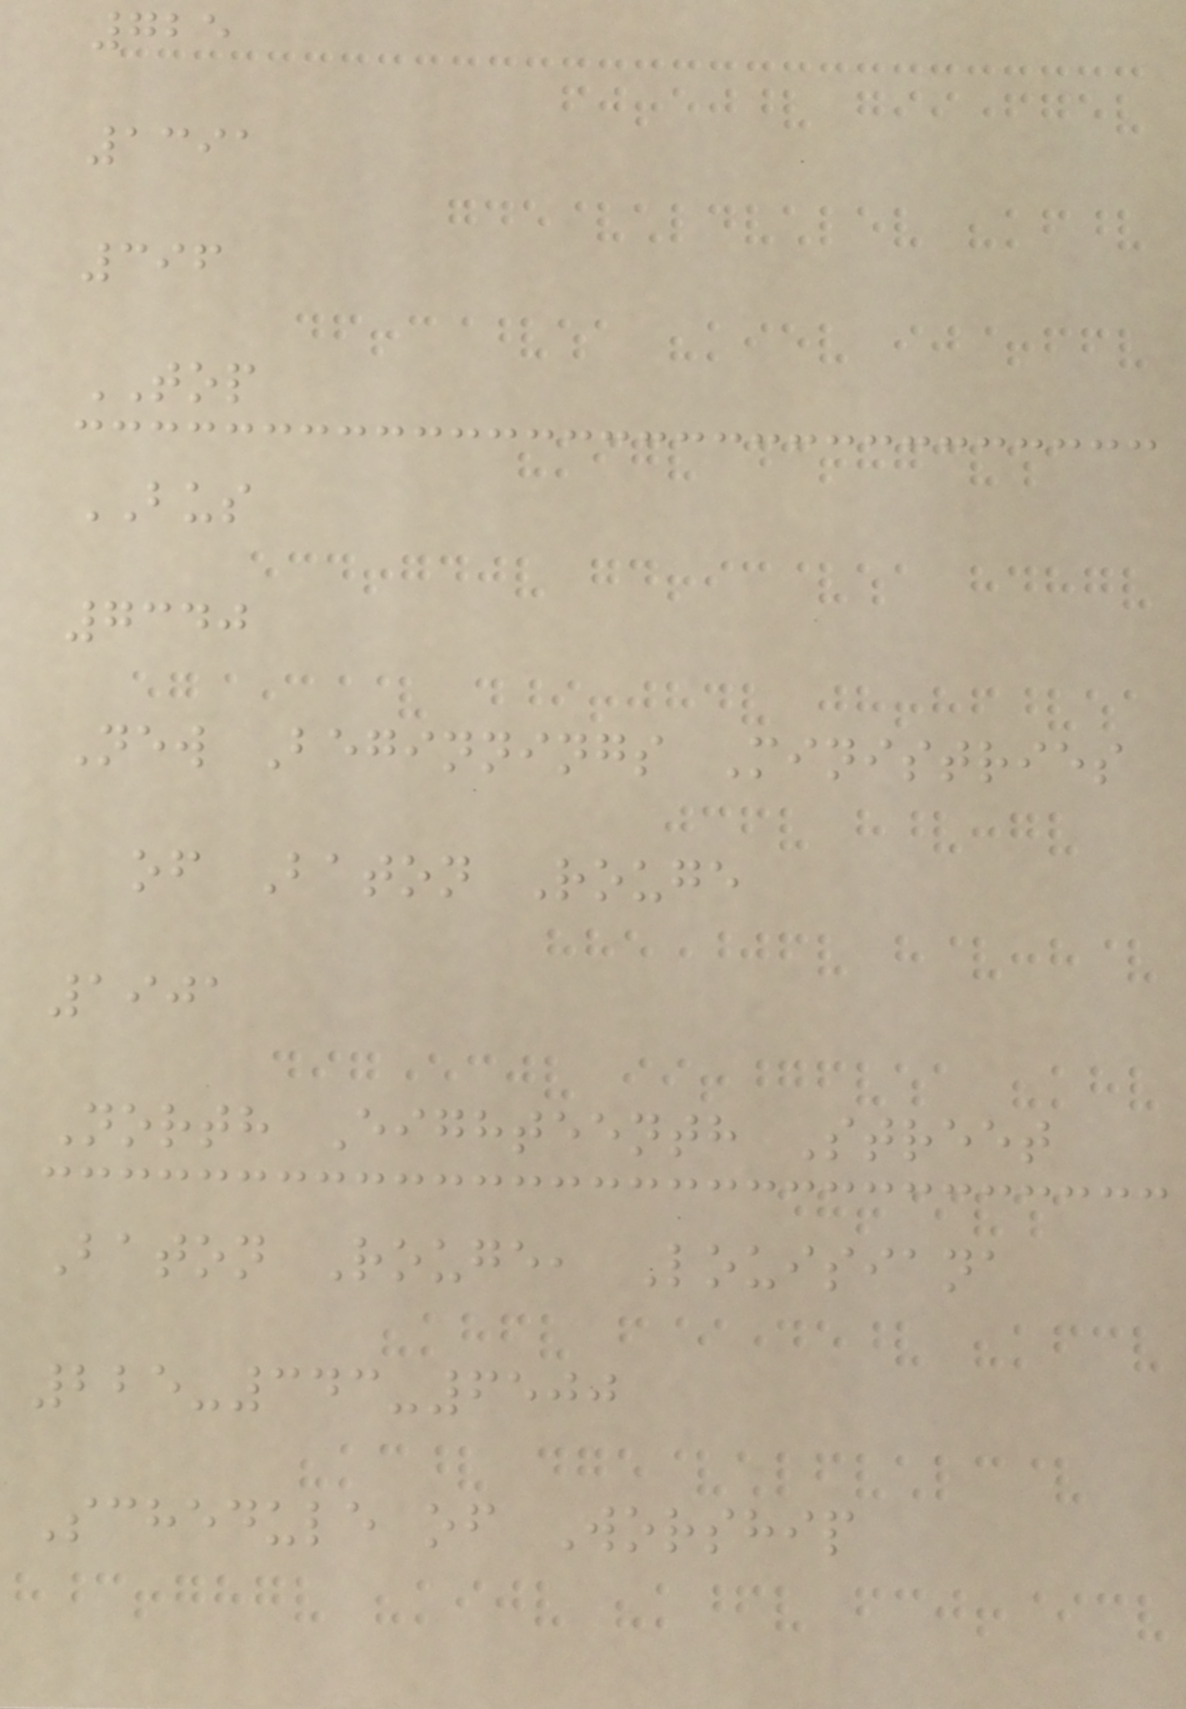725
1391
396
TOP
BUS
7340
New Beginnings Ministries
of Baton Rouge
1901
North Eighteenth Street
Baton Rouge, Louisiana
225-343-6500
Schedule of Worship
